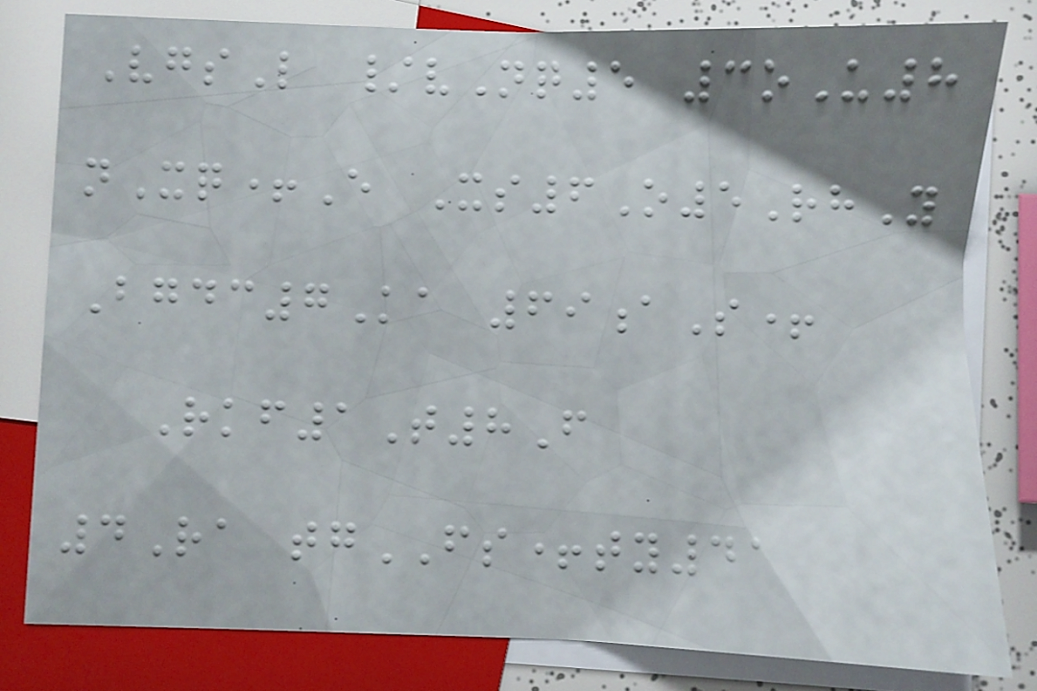VgsL /vNq5 3oU8
nXq+E Xs6O5RhY
Bgdc7Ka 69aS+
Rkf1T8F
4Ra tgFS+ty41
